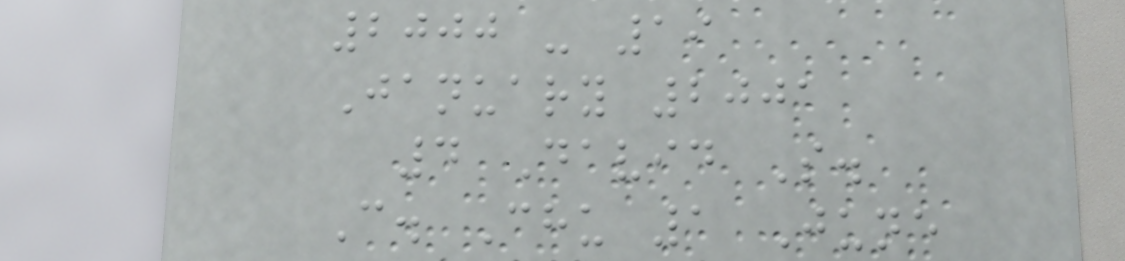2000 - 19
January 2001
4 David S.
C. Chu 1 June
